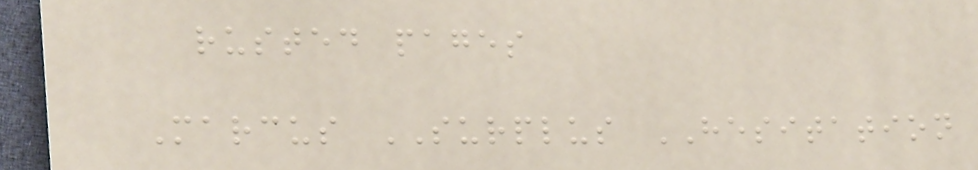rusted pages
Marcus SURPLUS HESITATION
